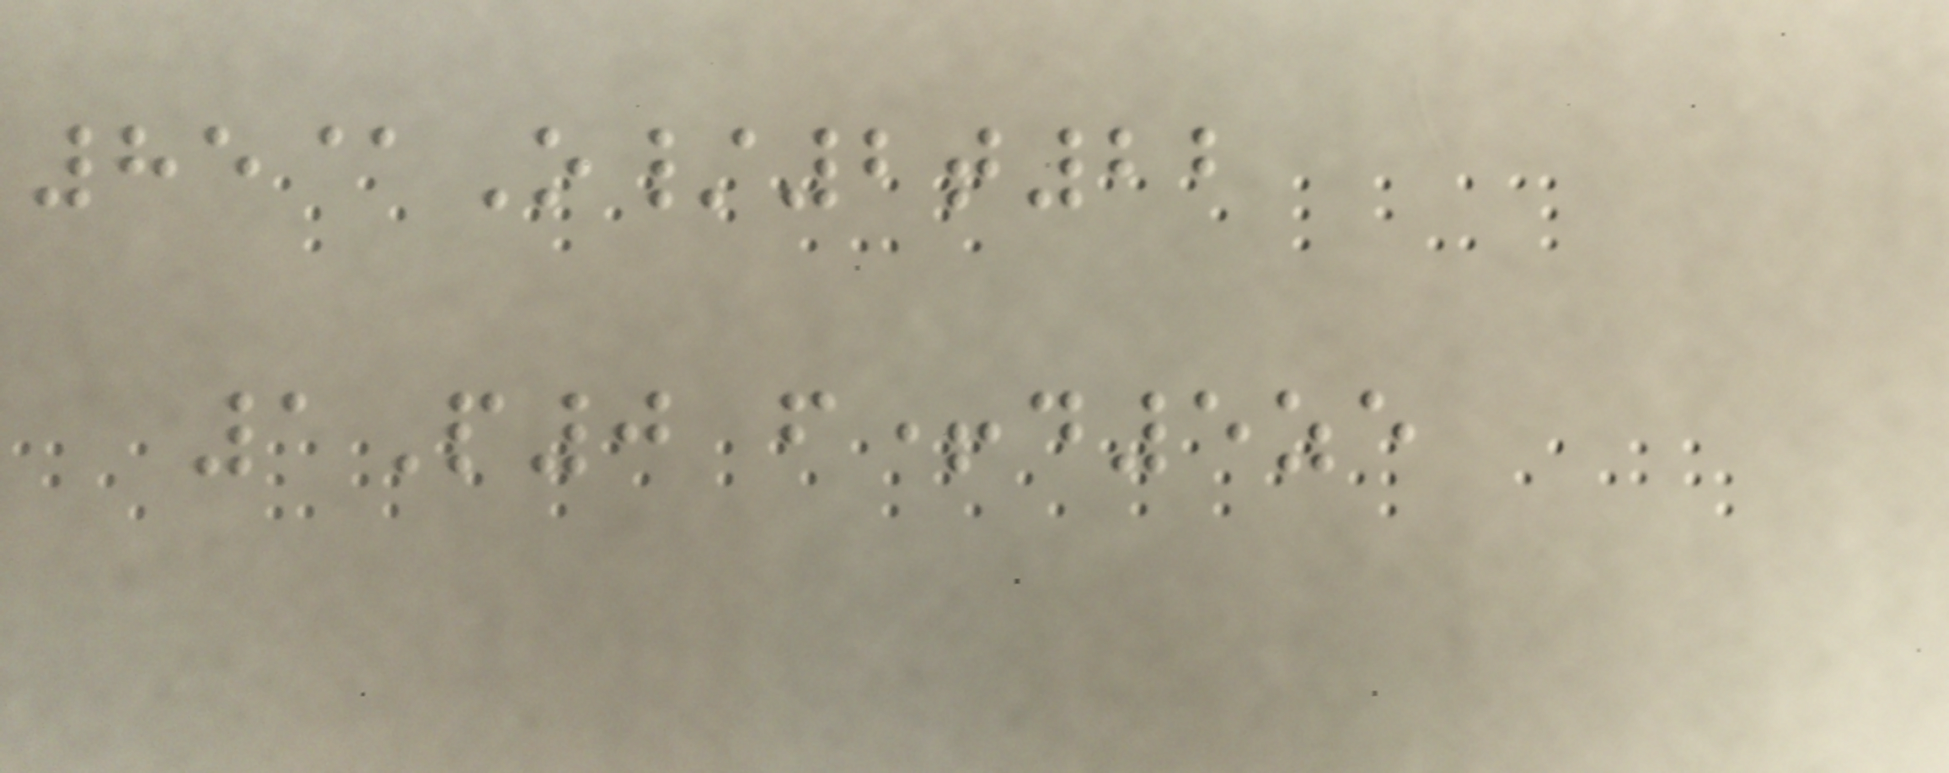85@O/2t22
1P0 f+d5ze
